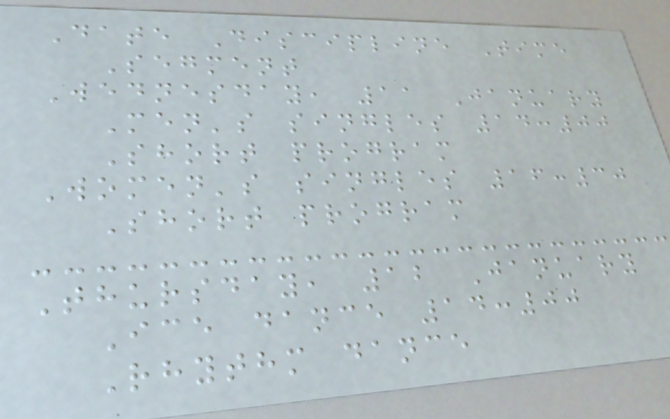Date Discipline Time
Segment
Wednesday, 11 January
Men's singles 14:00
Short program
Women's singles 16:30
Short program
Thursday, 12 January
Ice dance 14:00
Rhythm dance
